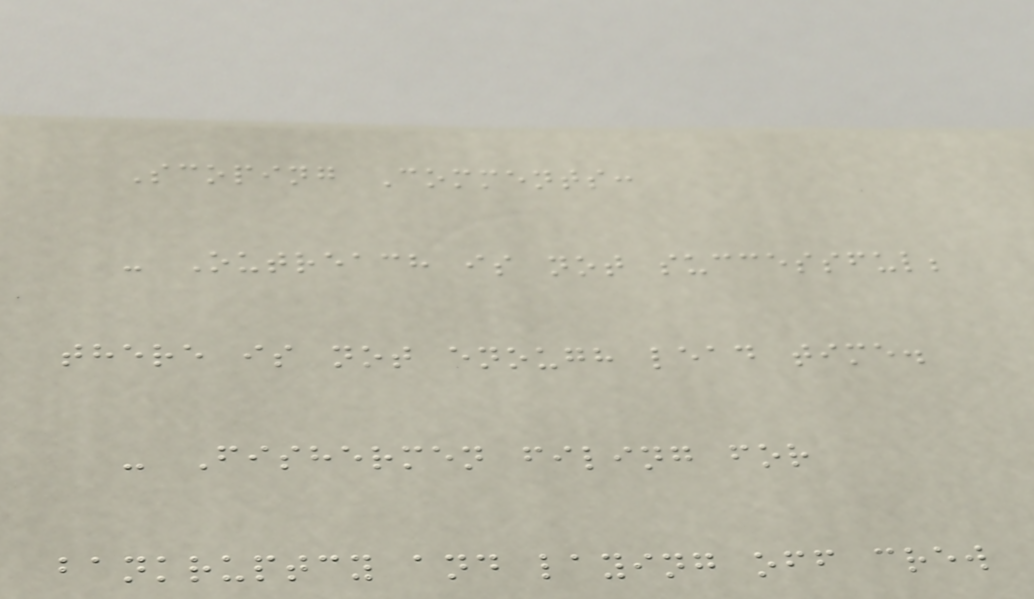Scoping Comments:
- Outreach is not successful;
there is not enough lead time.
- Fishermen filing for
bankruptcy and laying off crew
